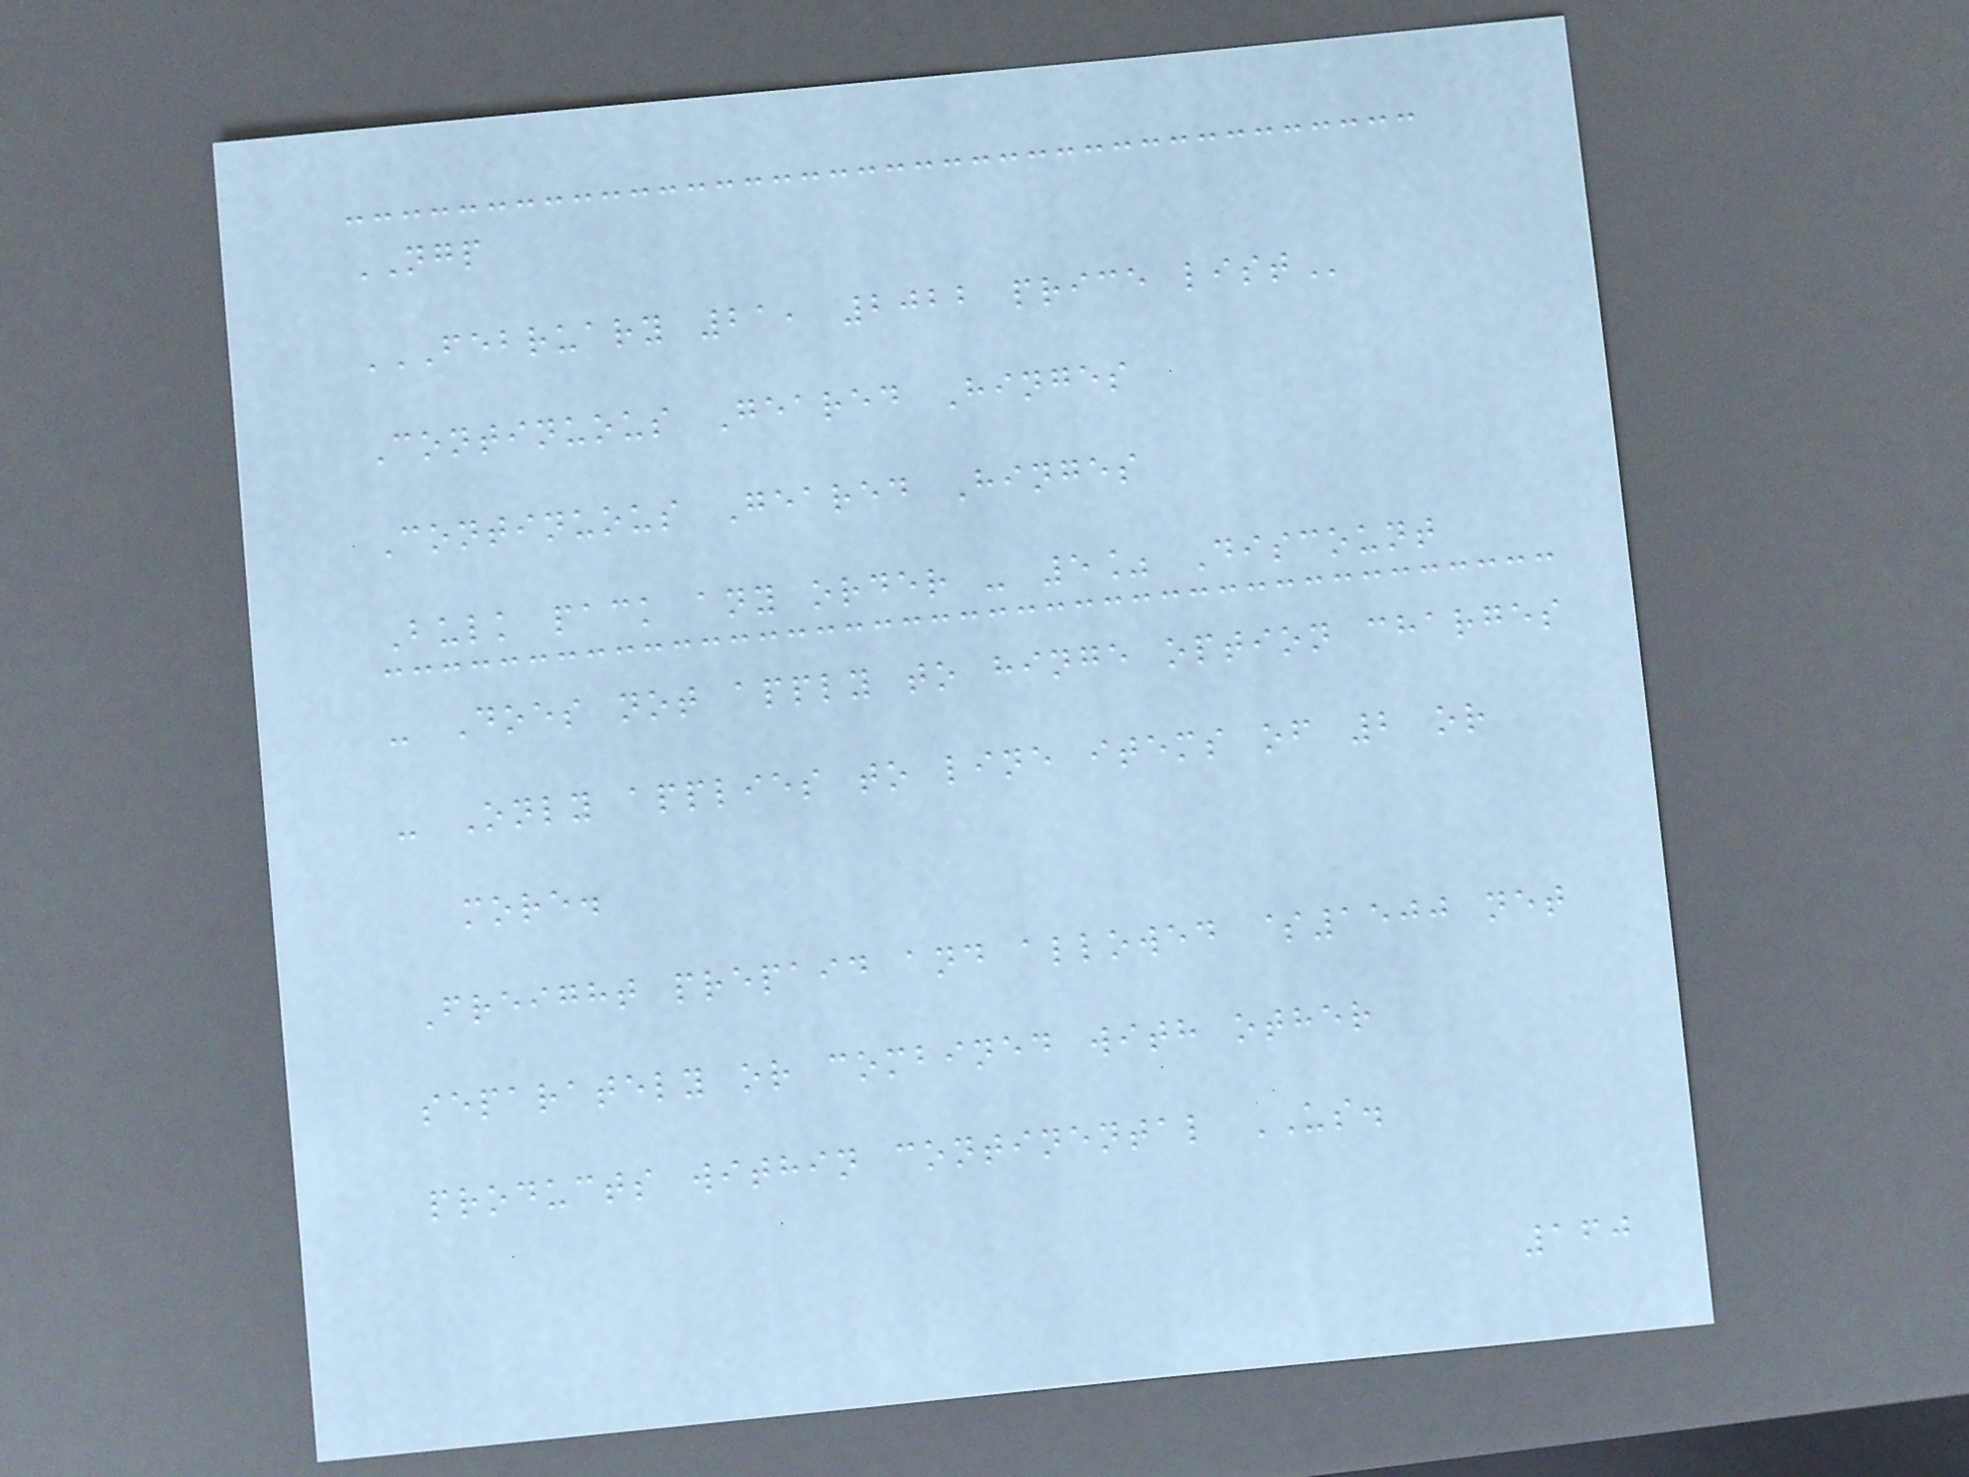NGP
FEBRUARY 21, 2022 PRICE LIST
Continuous Geared Hinges
Continuous Geared Hinges
Bulk pack any order - 5% Discount
- Does not apply to hinge option charges
- Only applies to line items of 2 or
more.
Freight prepaid and allowed $1500 net
separately or combined with other
products within continental US.
160
